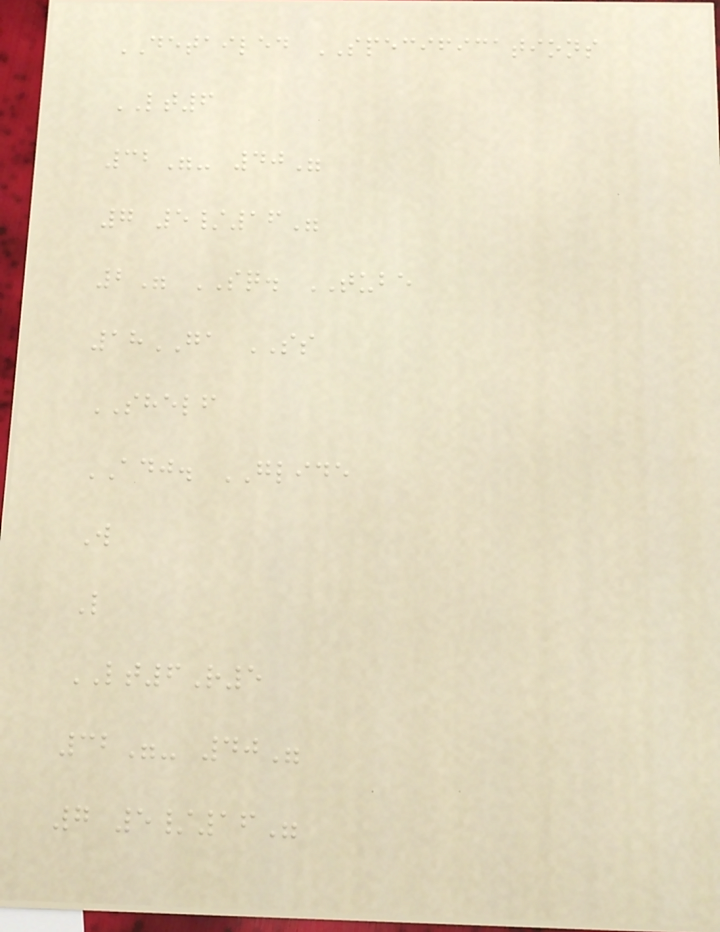DETAILED SPECIFICATIONS
LT6
32"- 40"
7 5/16"
2" SQ. TUBE
18GA SS
SHELF
ADJ. GLIDE
W
L
LT6R5
32"- 40"
7 5/16"
